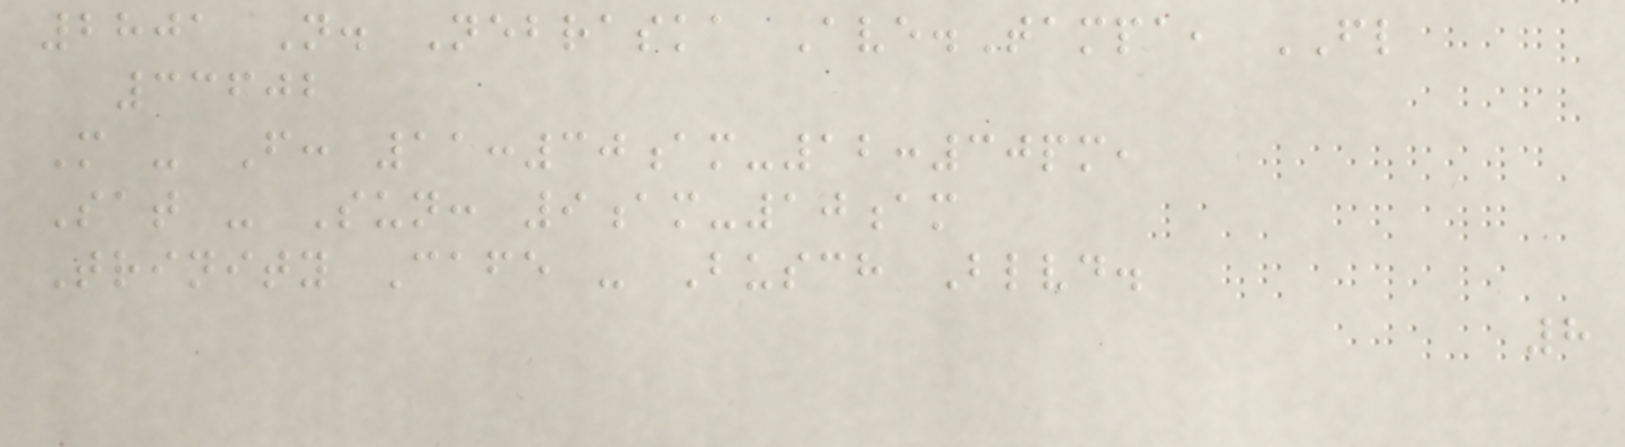2801 N. Nebraska Ave.Tampa, FL
33602
M - F: 11:30am-12:30pm,
Sat - Sun: 9am-10am
Trinity Cafe - Busch Blvd.
8
